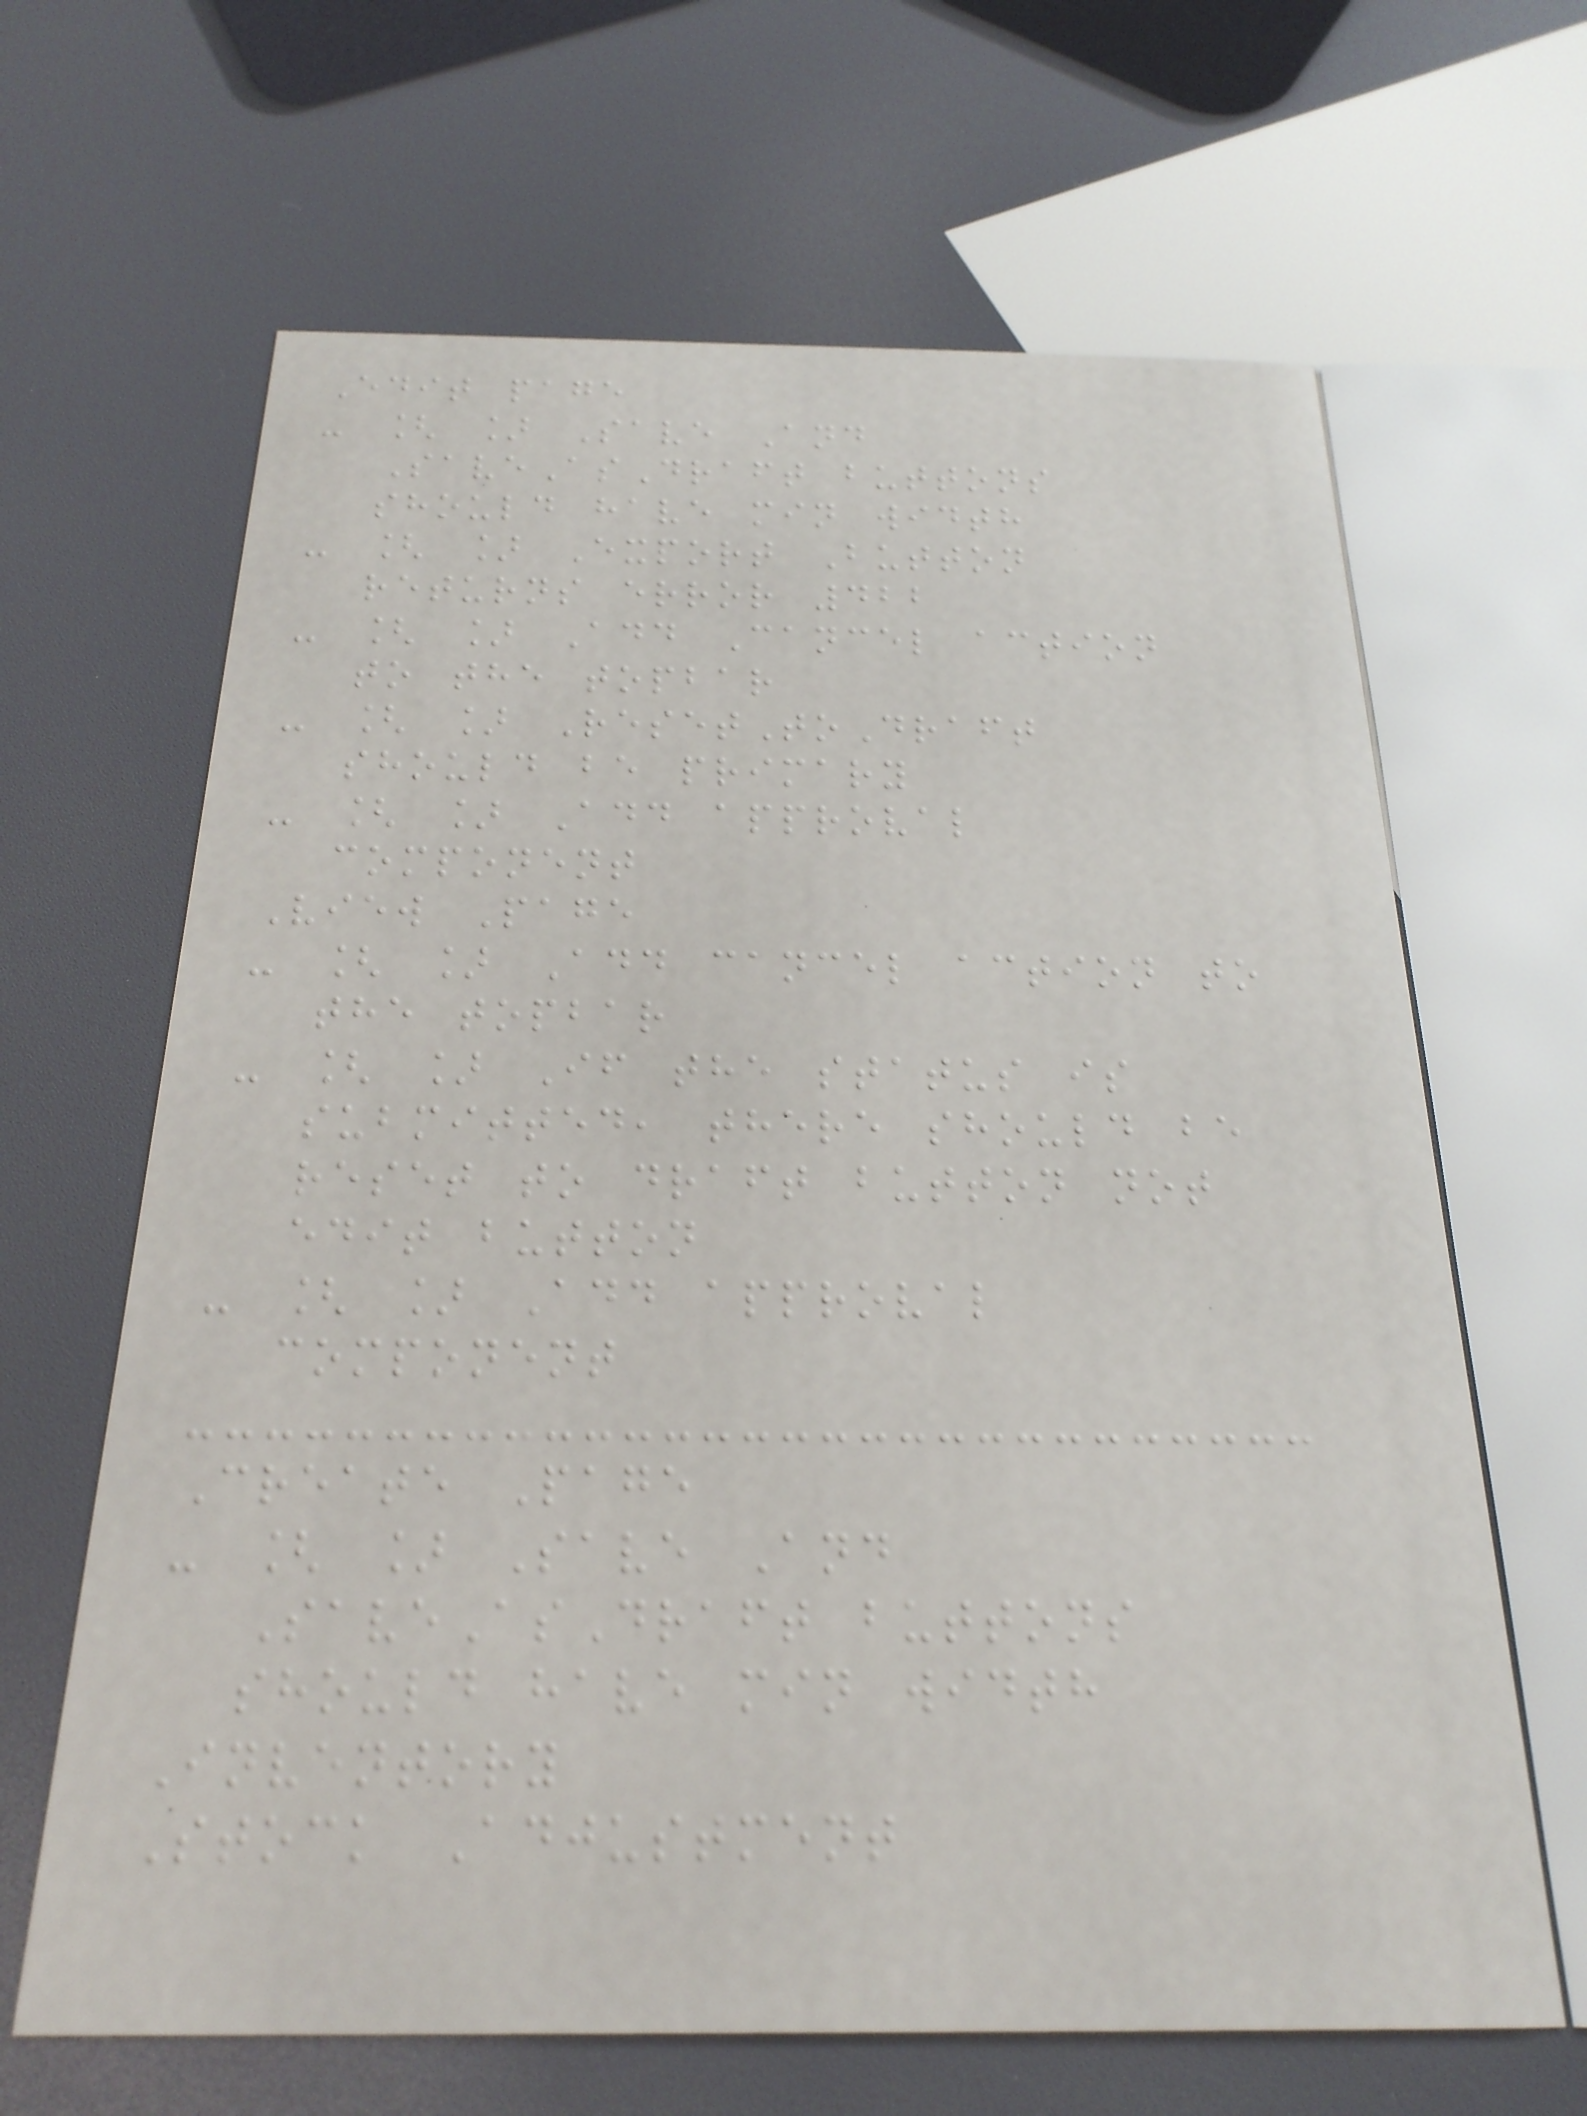Edit page
- [ ] Save And
SaveAsDraft buttons
should have min width
- [ ] Export Button
returns error 422
- [ ] Add Cancel action
to the topbar
- [ ] ResetToDraft
should be primary
- [ ] Add approval
component
View Page
- [ ] Add cancel action to
the topbar
- [ ] If the status is
submitted, there should be
reset to draft button not
edit button
- [ ] Add approval
component
Create Page
- [ ] Save And
SaveAsDraft buttons
should have min width
Inventory
Stock Adjustment
